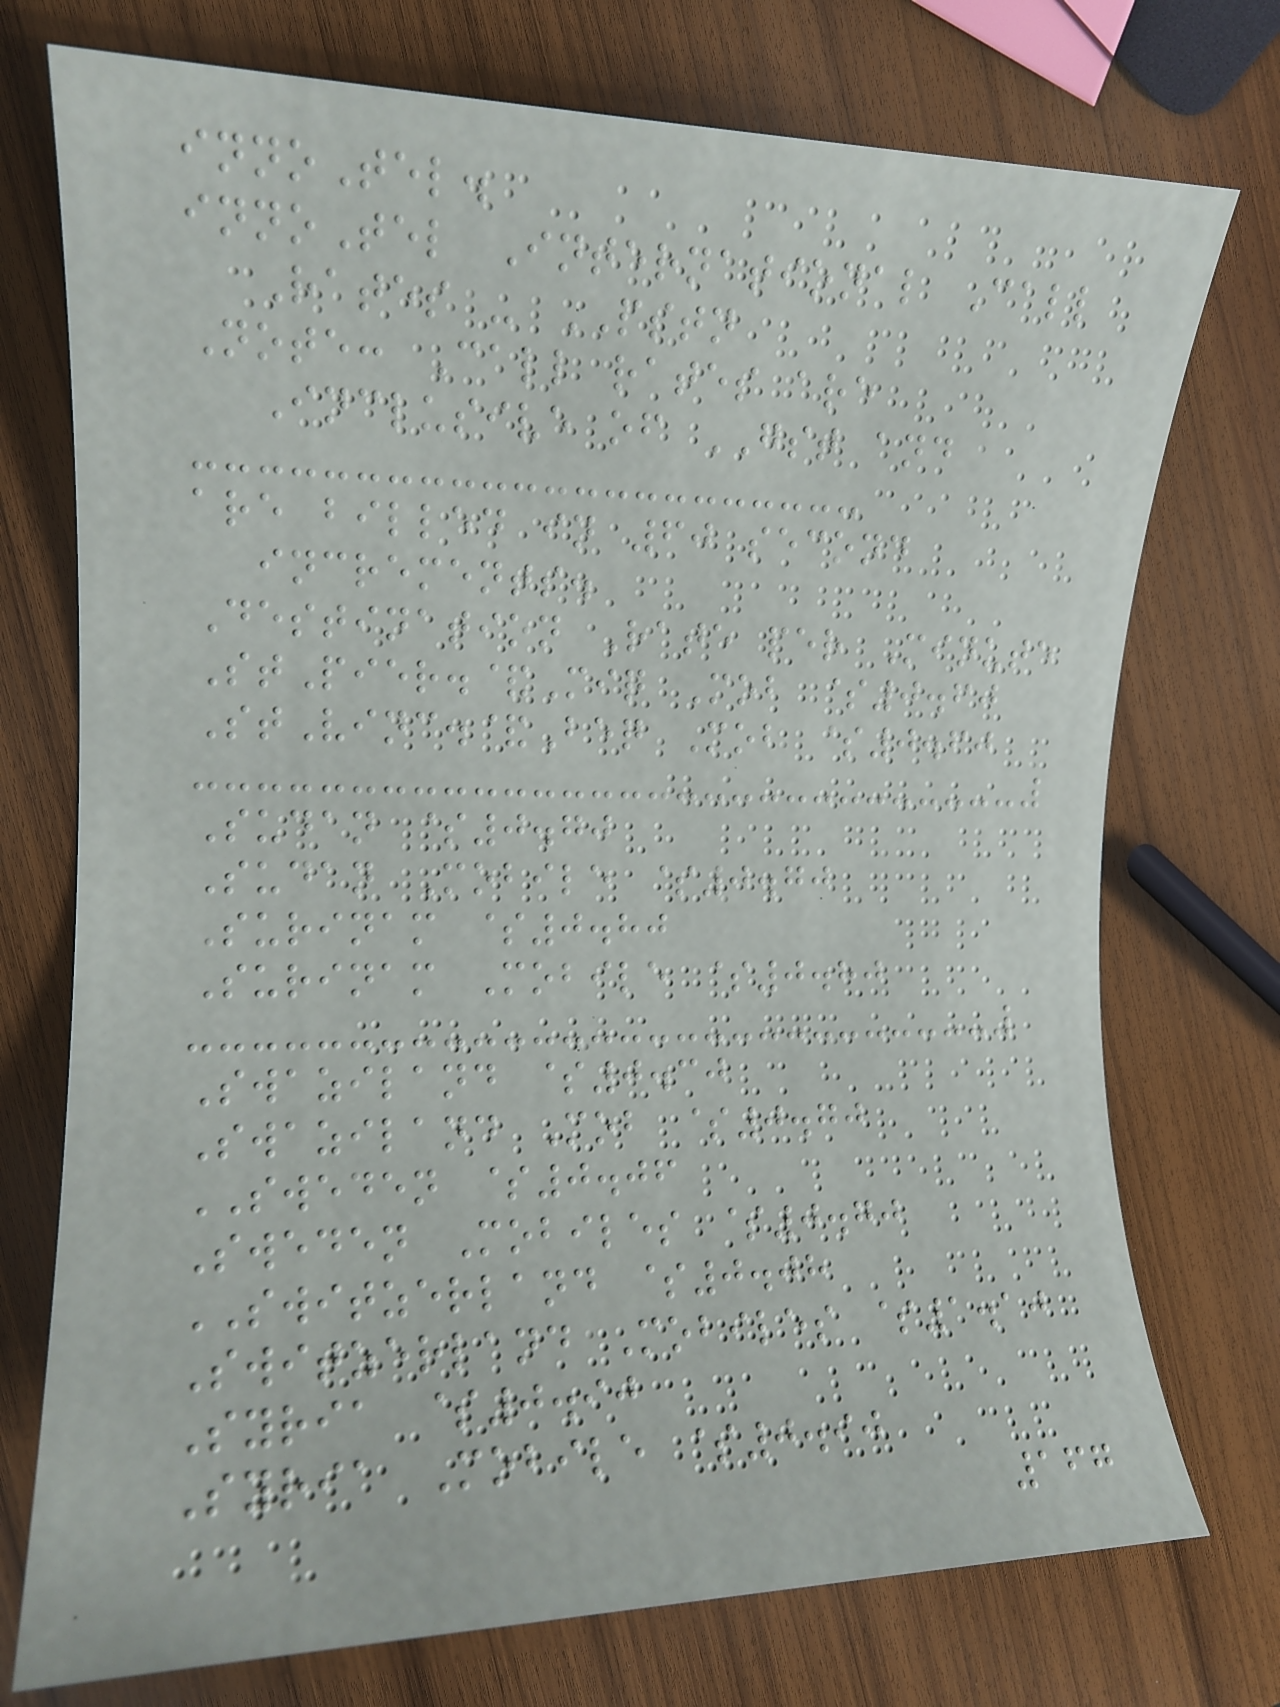innoTel.
innoTel International Call
Rates - PSTN
Note: Call rates are
Inclusive of GST and
are billed in 60 second
increments.
Destination Rate per Minute
StPier.&Miq Mob $0.60
StVinc.&Beq Mob $0.60
Sudan $0.70
Sudan Mobile $0.70
Surinam $0.80
Surinam Mobile $0.80
Swaziland $0.30
Swaziland Mob $0.70
SWEDEN $0.06
Sweden Mobiles $0.70
SWITZERLAND $0.08
Switzerland Mobiles $1.10
Syria $0.90
Syria Mobile $0.90
167
